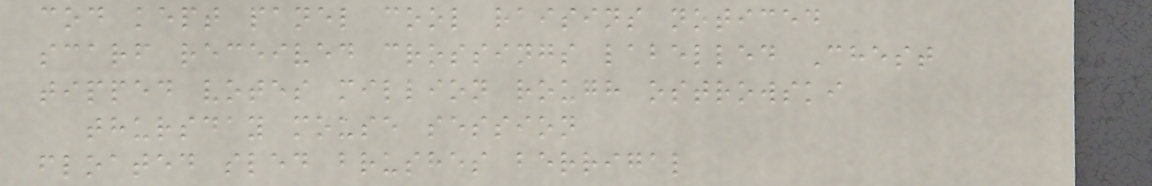cod kept panel cool raisins noticed
scarf received crossings labelled Chest
tipped votes million rough ostrowski
thursday mouse session
floated sled brushes berrigal
